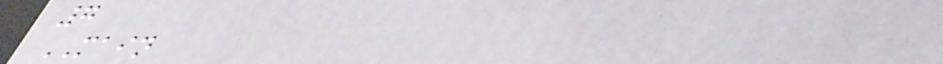7
MAIN
